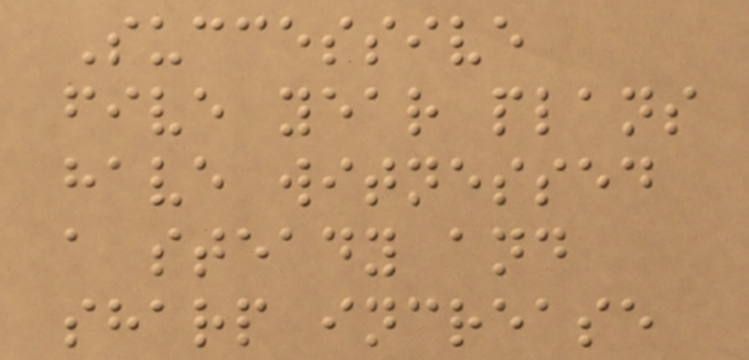Successive
five year plans
have witnessed
a steady and
sharp increase
